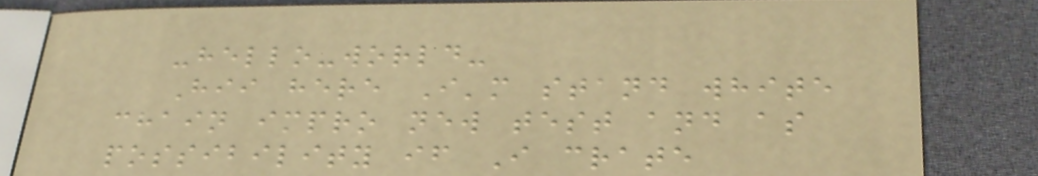-hello-world-
Hii here I'm stand white
chain impro new test and as
possibility if I crate
